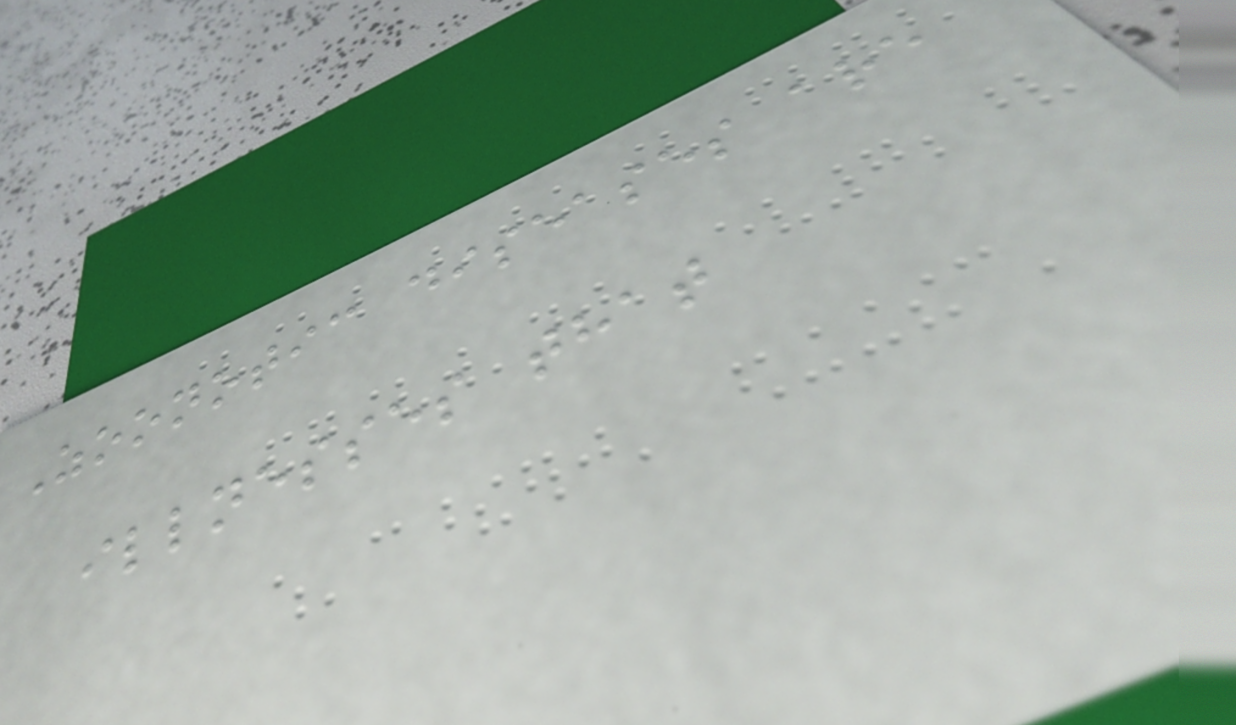Zoonotic diseases are
illnesses that
